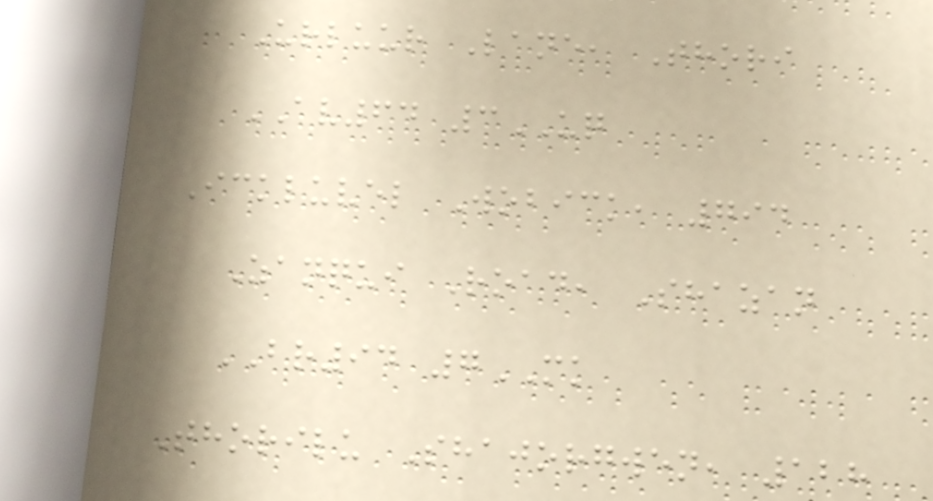Urluur Lane, Thori
AV64 3UQ
Ickluvel Wobick, 794
Zanqui Road, Shazan
BR94 7MK
Thorilu Shajorgwen, 128
